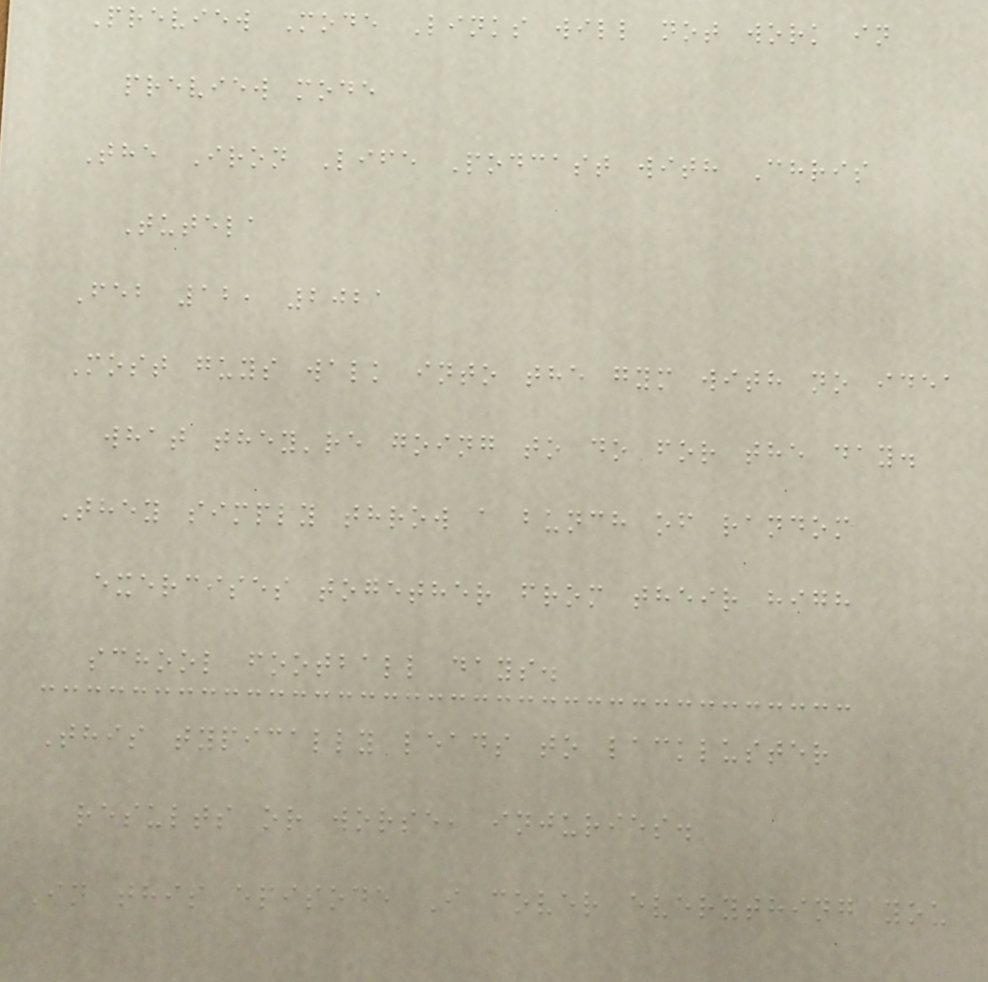Preview Mode Links will not work in
preview mode
The Iron Life Podcast with Chris
Tutela
Feb 12, 2021
Most guys walk into the gym with no idea
what they're going to do for the day.
They simply throw a bunch of random
exercises together from their high
school football days.
This typically leads to lackluster
results or worse, injuries.
In this episode I cover everything you
